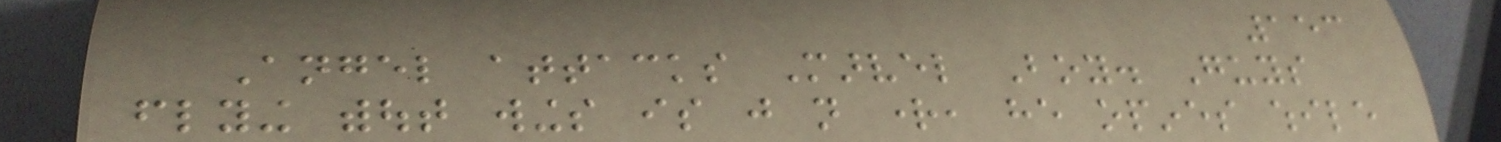153
Angel attacks Marvel Boy. Guys
flying without wings is just not right, he opines while
